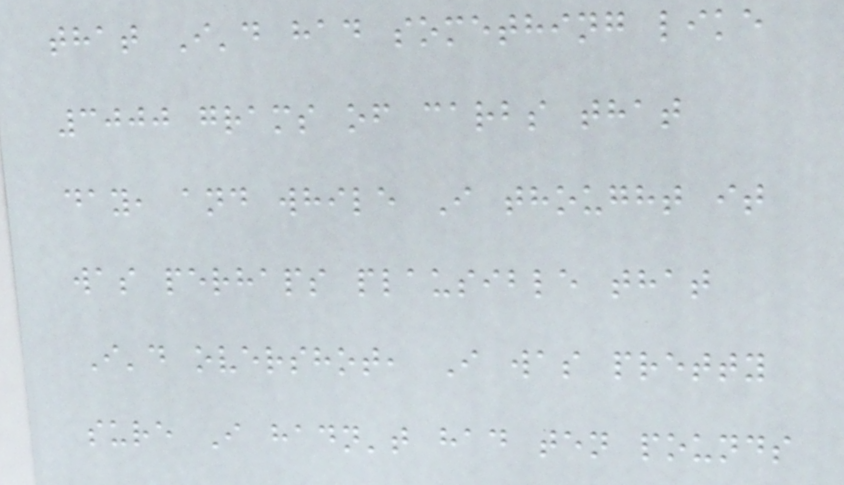that I'd had something like
3000 grams of carbs that
day, and while I thought it
was perhaps plausible that
I'd overshot, I was pretty
sure I hadn't had ten pounds
